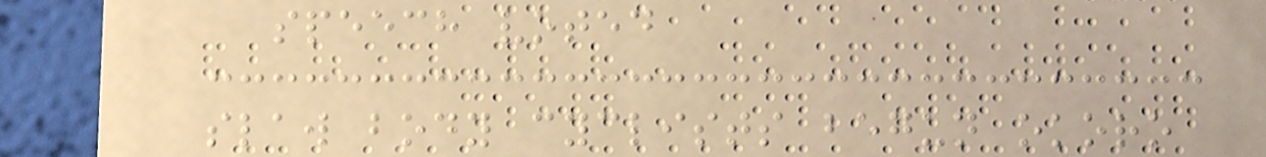speech voted
slaw body cyclists begun okoro
